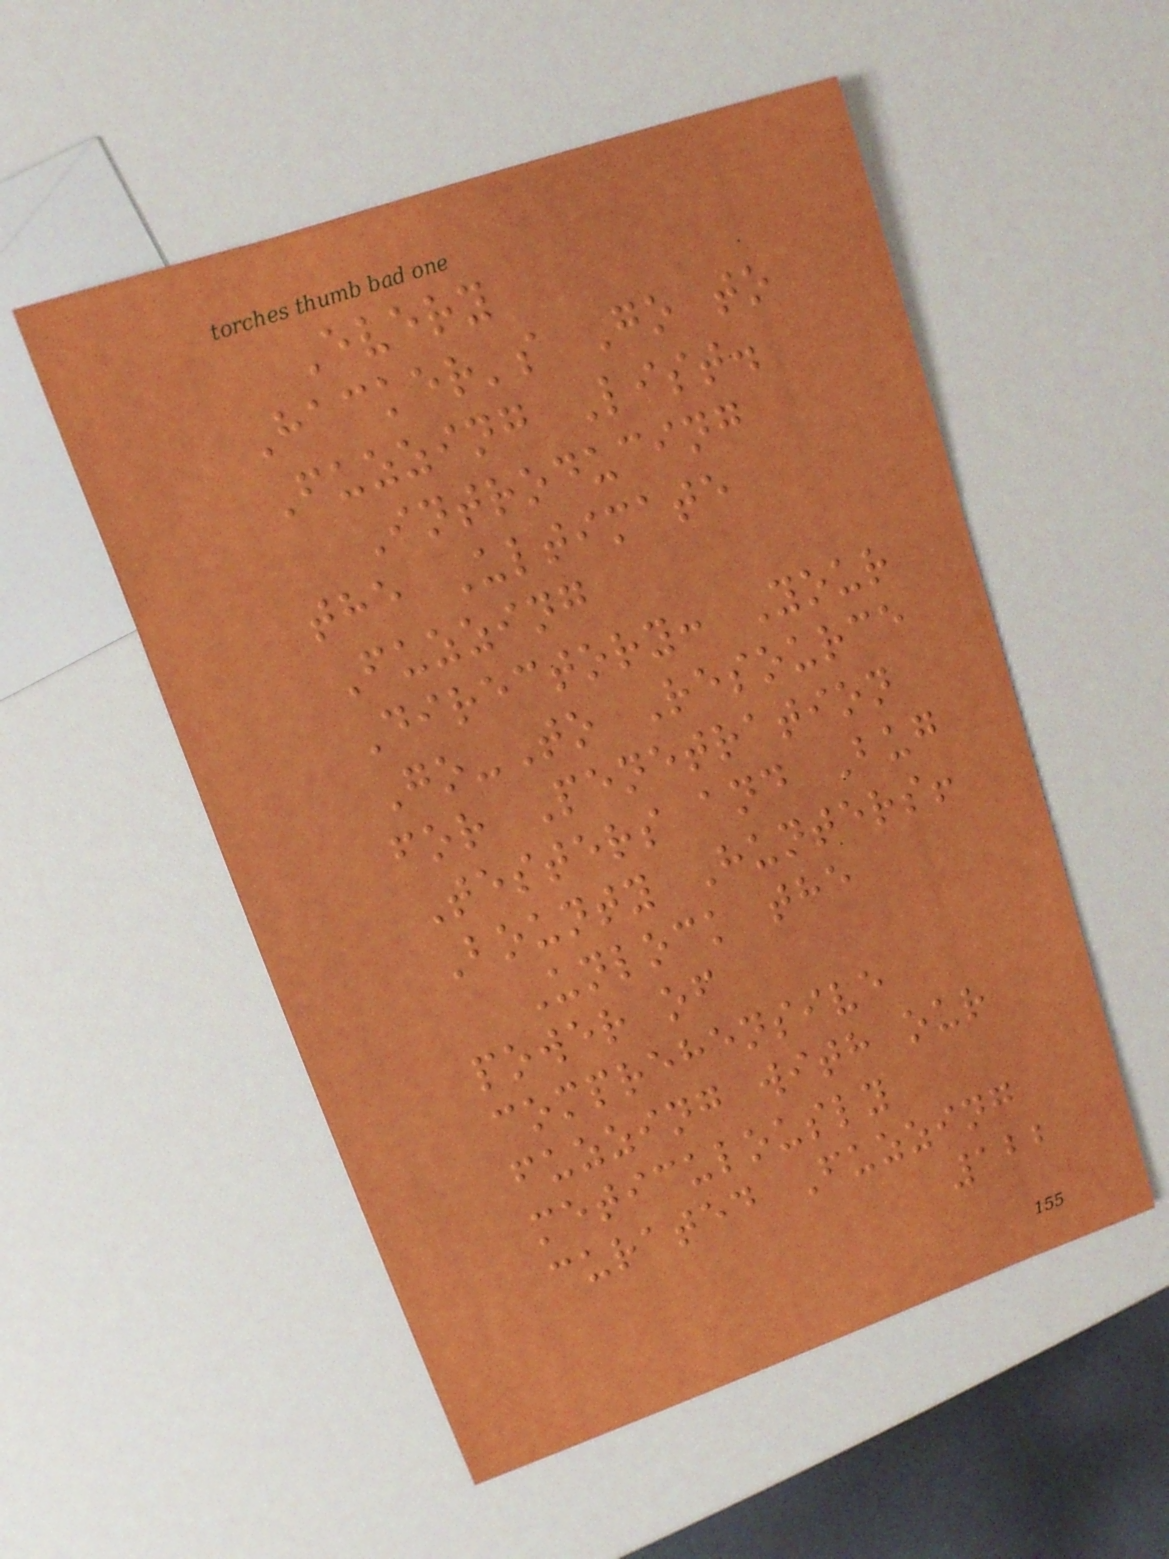Every
Hacker's Go to
Fuzzing List.
Introducing
the Ultimate
Fuzzing
Directory: Your
Go-To Resource
for Penetration
Testers and Bug
Bounty Hunters!
Unlock the
power of
comprehensive
fuzzing with our
meticulously
curated Fuzzing
122
